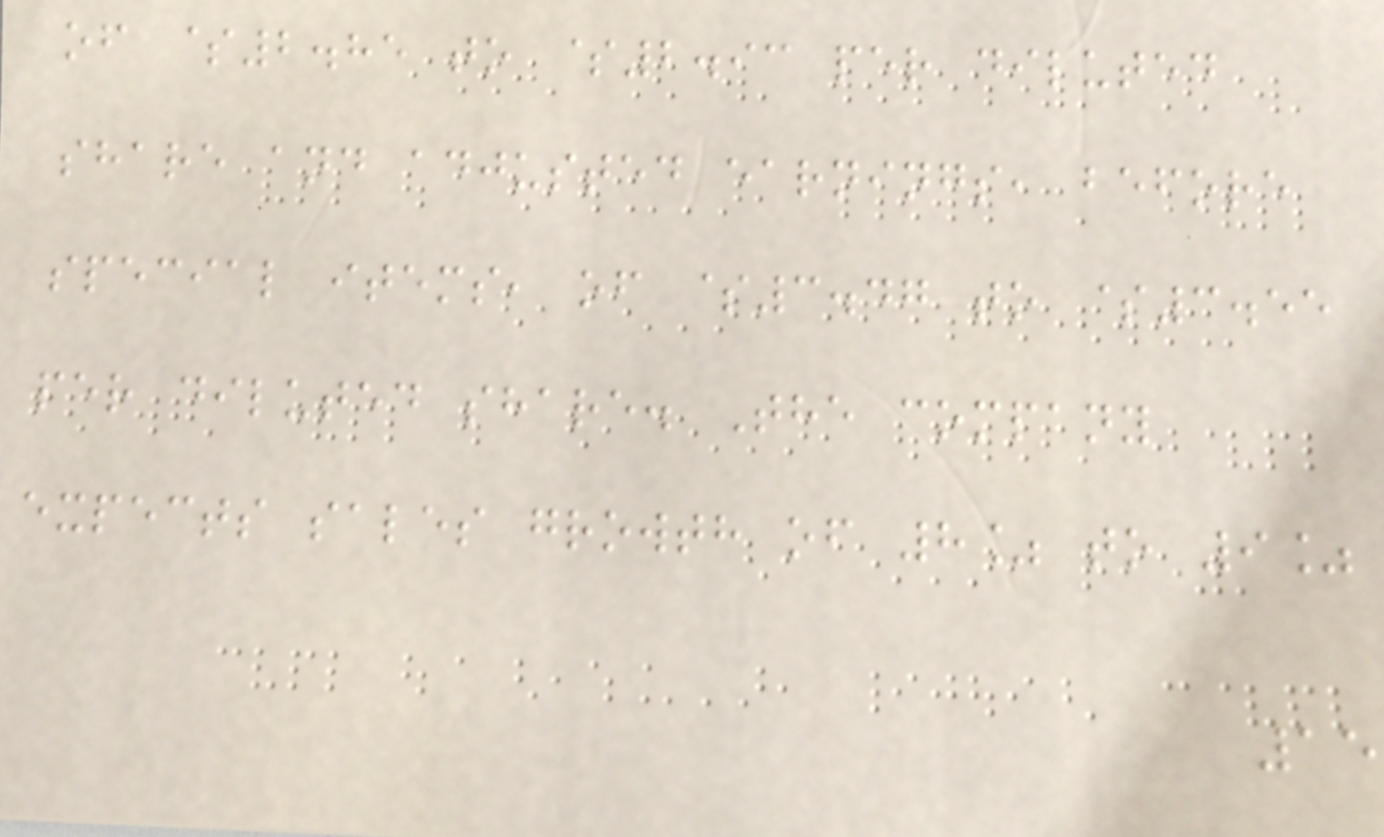of $2.85 to $2.93 per diluted
share and adjusted earnings, before
special items, of $3.47 to $3.55
per diluted share. The company
expects sales growth of 8% to 9%
15
